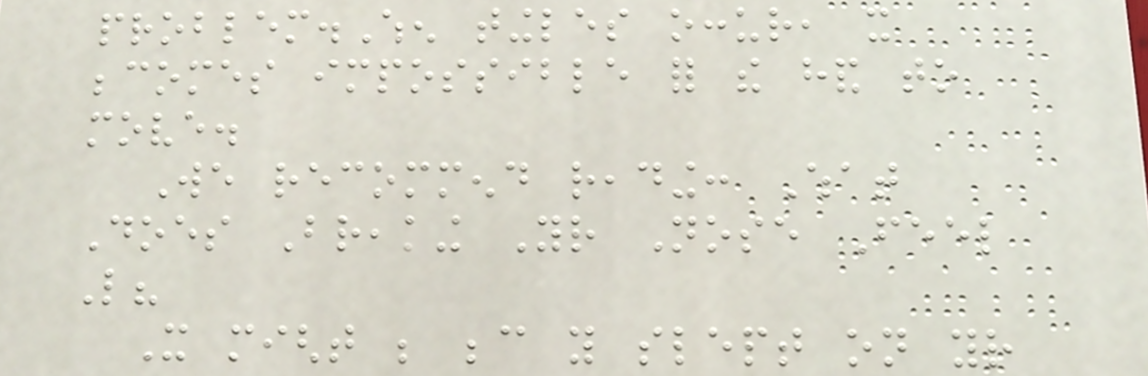problem.When tingles occur, it
becomes impossible for the hand to
move.
We recommend reading: What
Does Breaking Your Nose Feel
Like?
It might be because you slept on your
